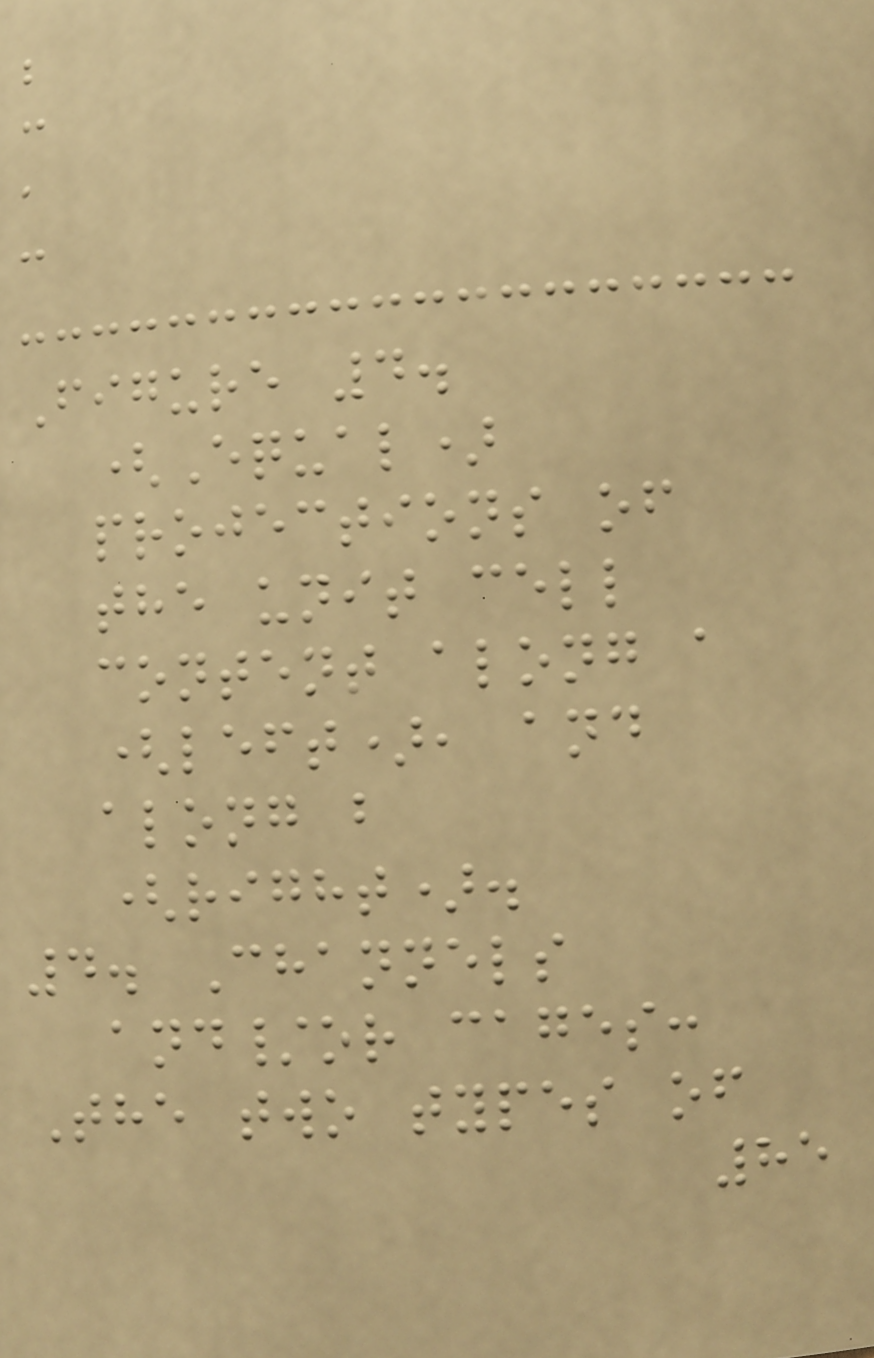b
c
a
c
Figure 4.
(Equal)
projections of
the unit cell
content along a
(left), and
along b
(right).
4. Channels
and/or cages:
The two types of
85
